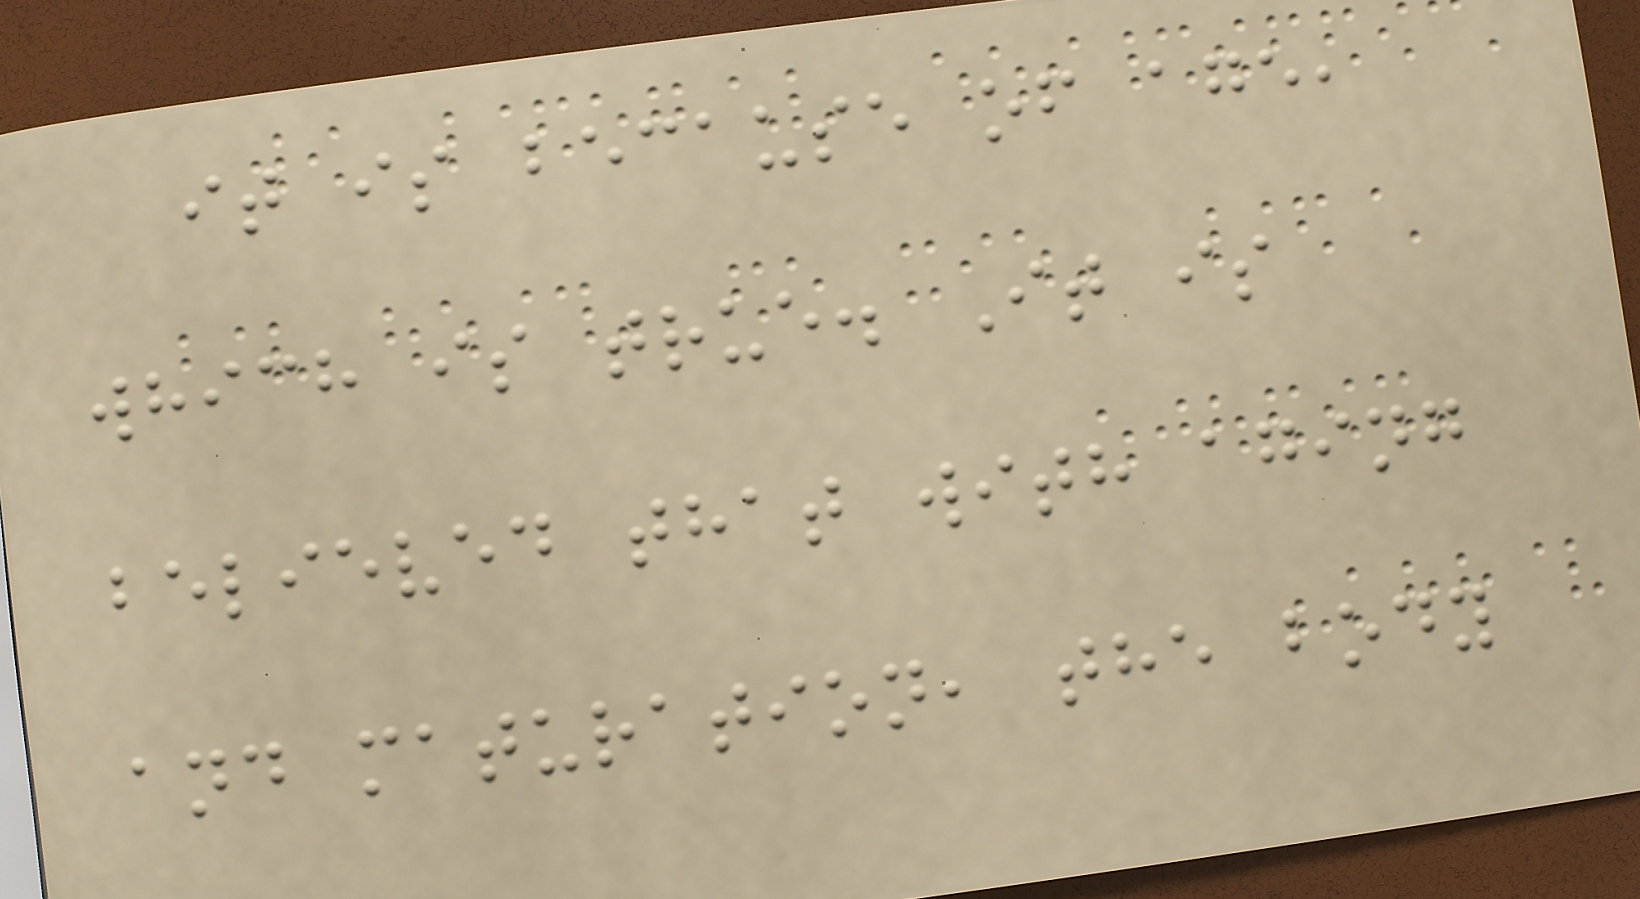it is because of age,
which is true. It is
believed that with aging
and maturation, the body
